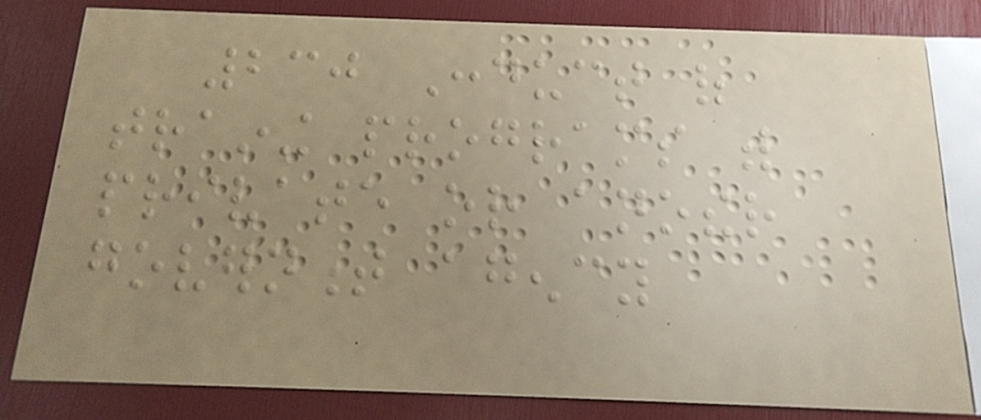230 Conduct of
training programs with
private or another
government agency
